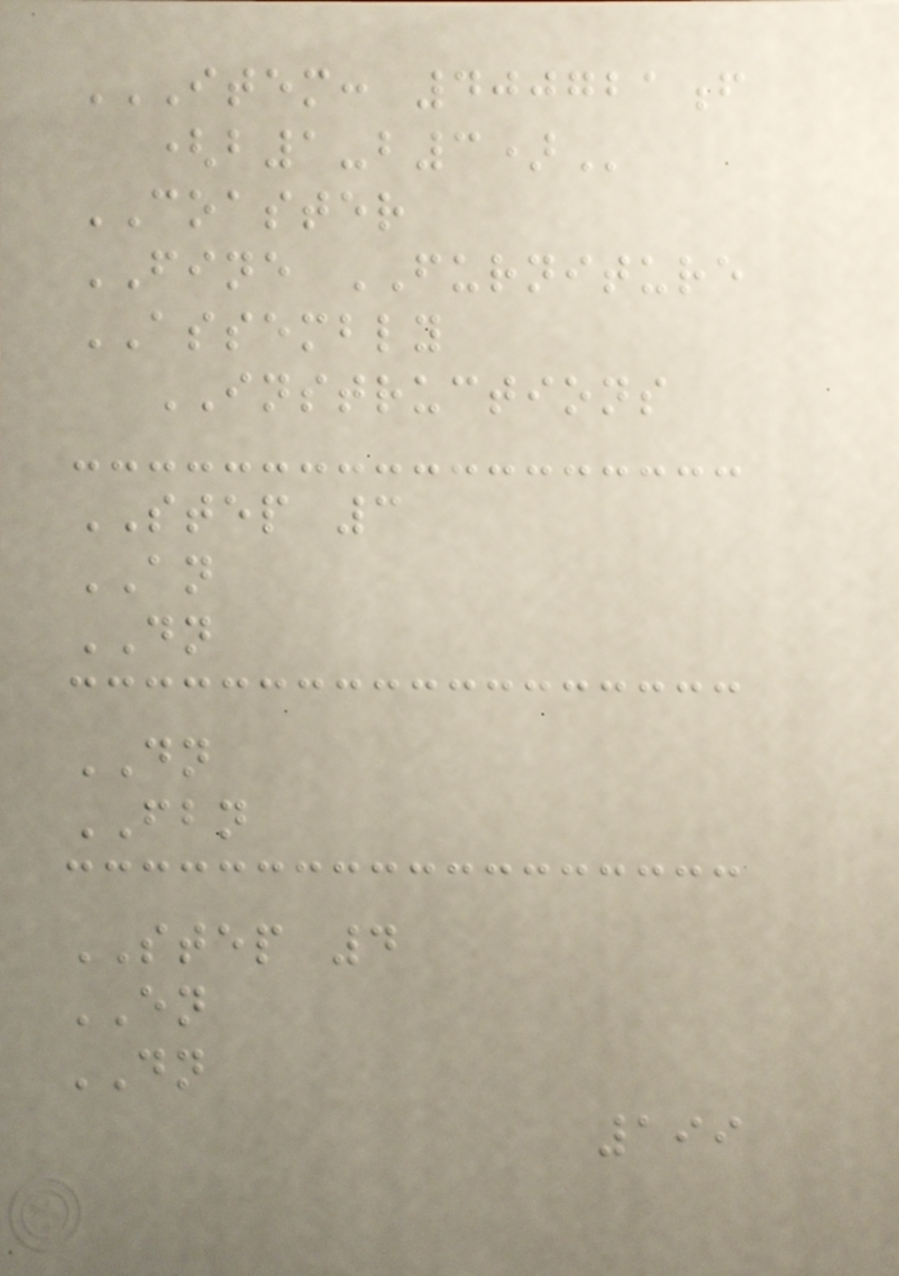ITEM: 400721F
(B1-B3)
COASTER
FINE FURNITURE
ASSEMBLY
INSTRUCTIONS
STEP 3
AN
DN
DN
FBN
STEP 4
EN
DN
199
